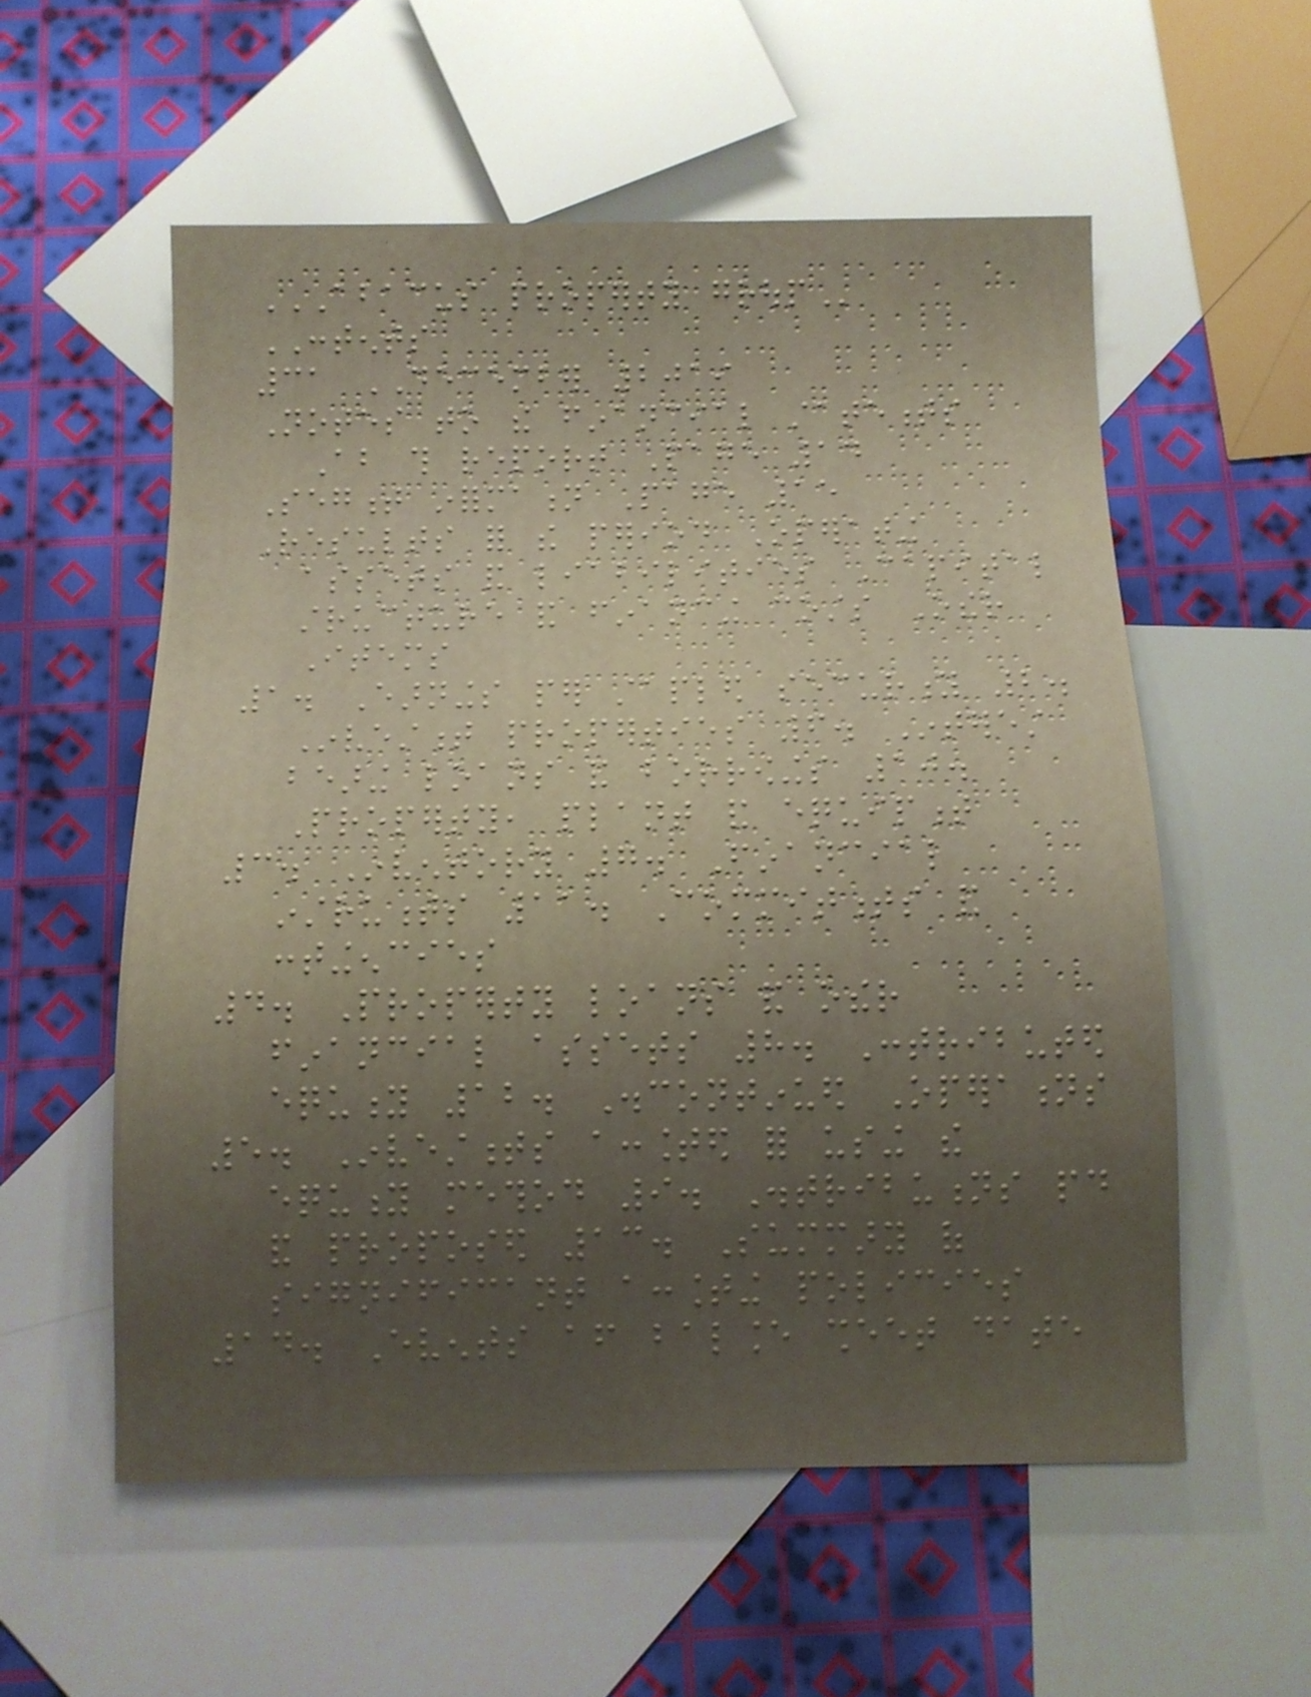ABACUS PROPERTY GROUP
CONTENTS
31 DECEMBER 2019
Notes to the financial statements
About this report Page 14
Segment information Page 15
Results for the period Operating
assets and liabilities Capital
structure and financing costs Other
Items
1. Earnings per stapled security 2.
Investment properties 6. Interest
bearing loans and borrowings 10.
Property, plant and equipment
3. Inventory 7. Financial
instruments 11. Commitments and
contingencies
4. Property loans and other
financial assets 8. Contributed
equity 12. Discontinued Operations
5. Investments accounted for using the
equity method 9. Distributions paid
and proposed 13. Summary of
significant accounting policies
14. Events after balance sheet date
